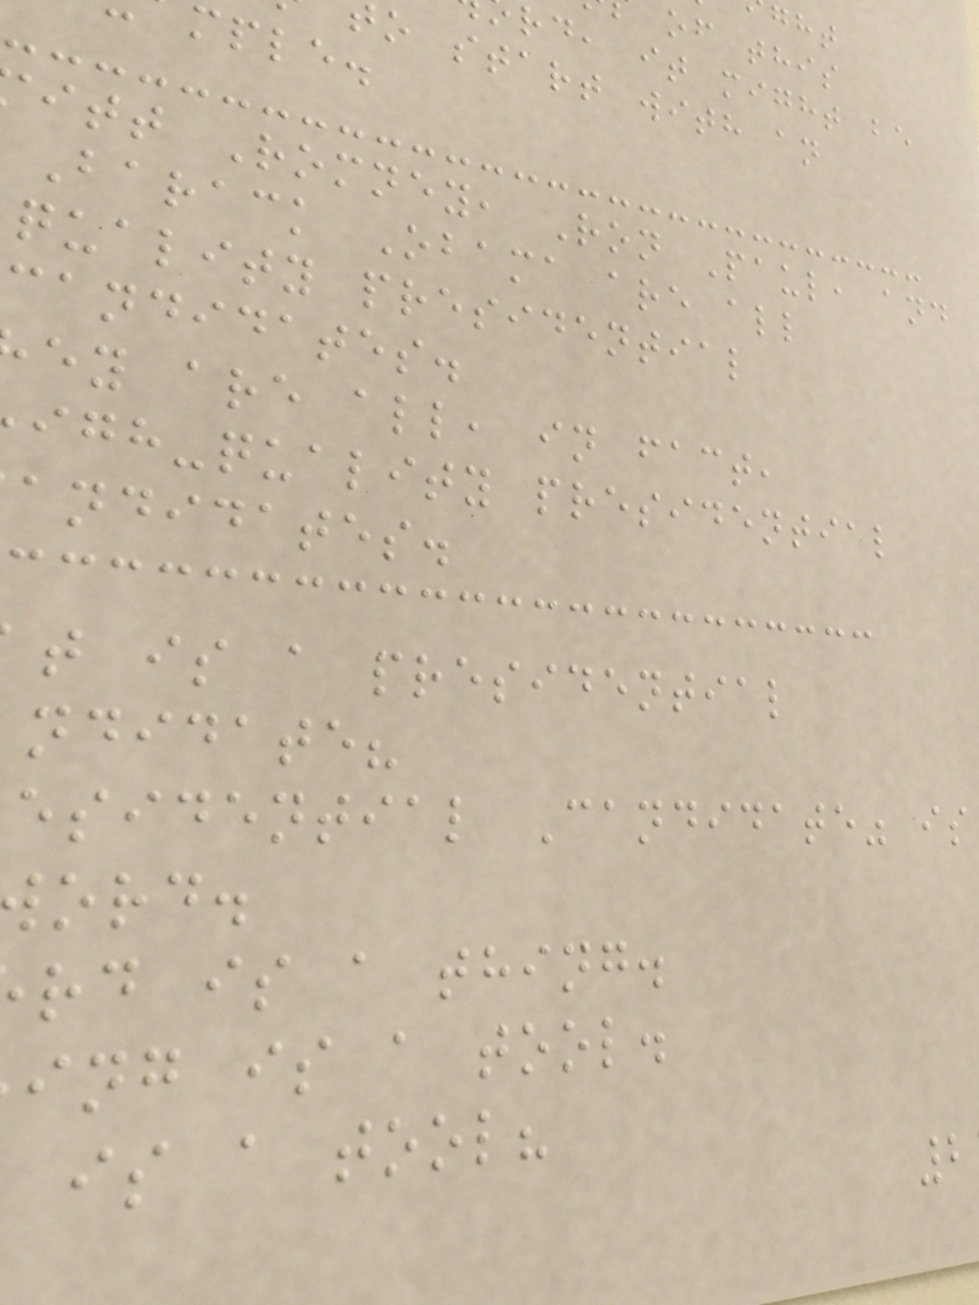of this
rd, it might be
o start with an
mple.
itt Romney, Ron Paul, and
Barack Obama are all
quality presidential
candidates.
ey are all, in fact,
igh-quality presidential
andidates.
t is a presidential
ndidate?
esidential Candidate" is
ord.
rd is a thing.
ing is a tool.
is a tool?
